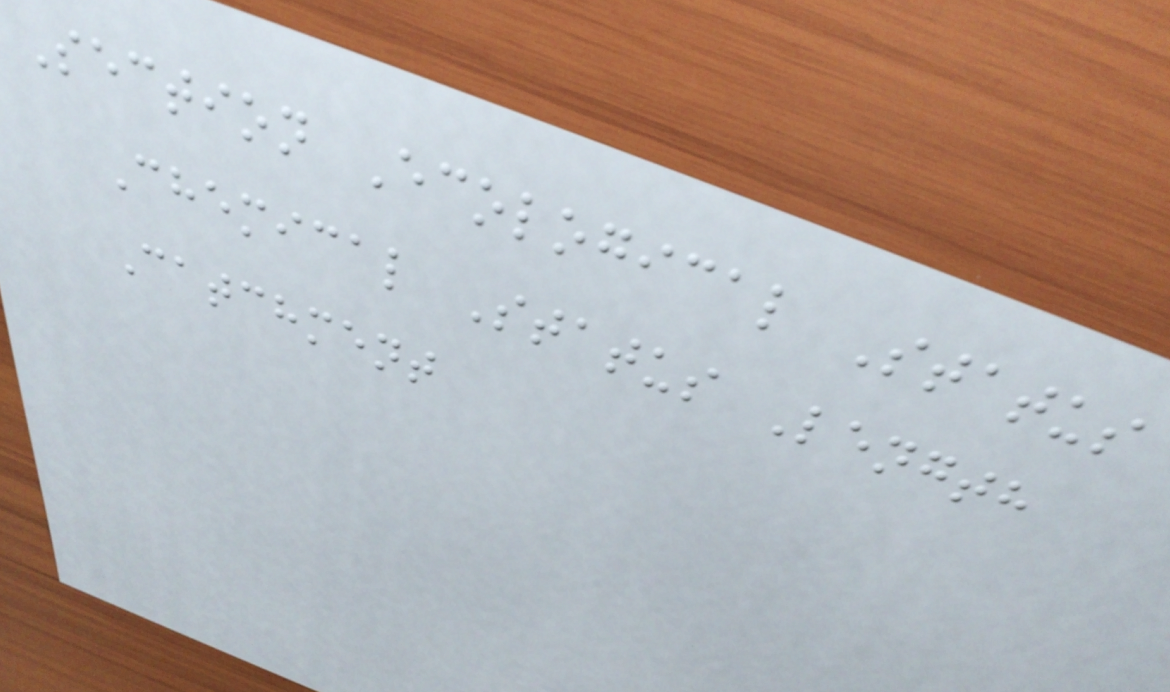Section Ecological Status
Chemical Status Length
Catchment
